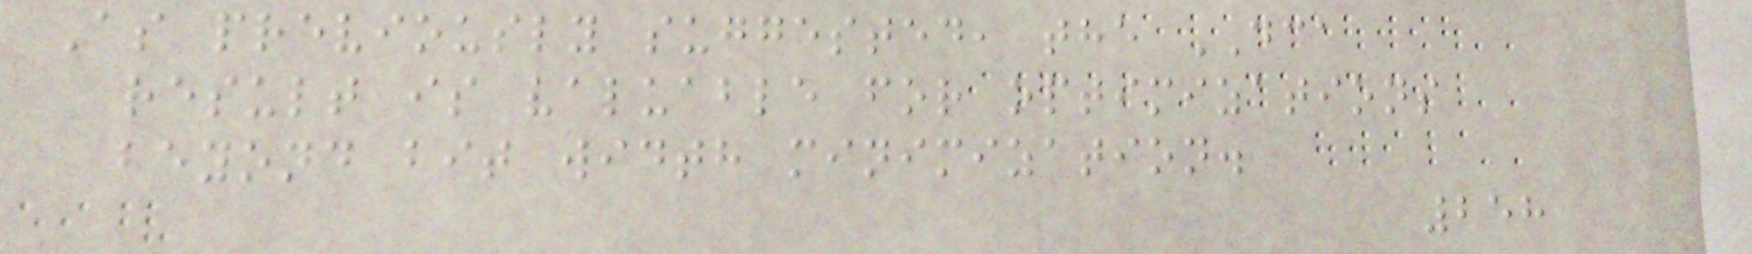As previously suggested, the DCA
result is valuable for optimizations
beyond bit width minimization.
258
